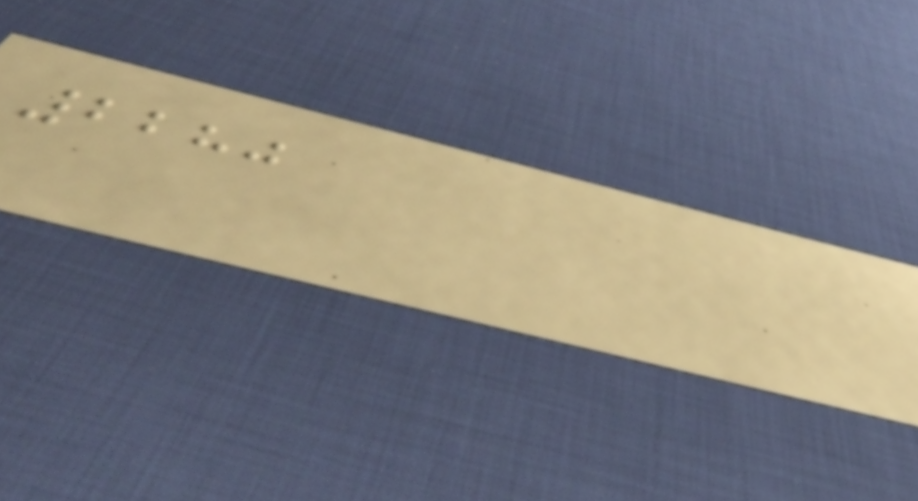2280
